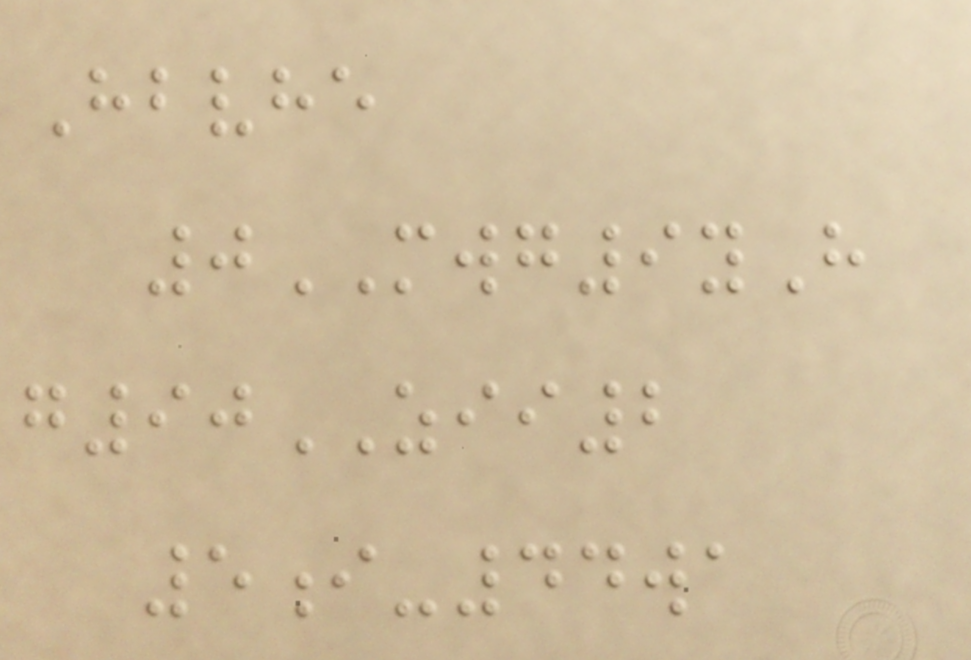Hbvhe
0MWG9yH
g90ZII2
5i-44wa
